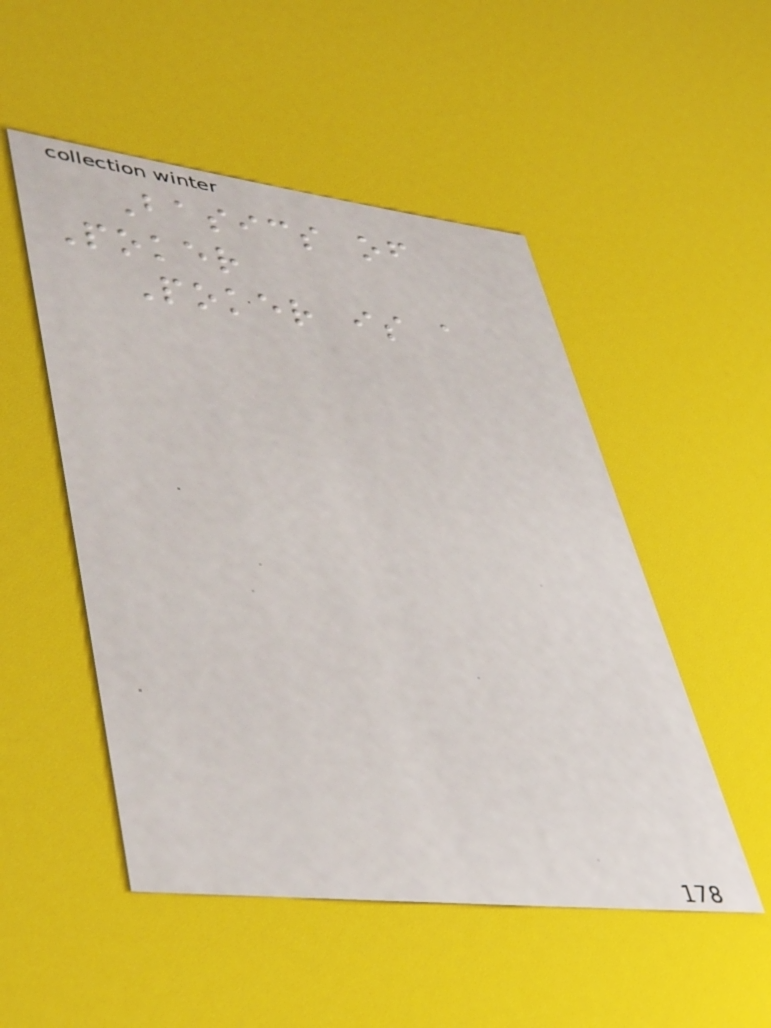Basics of
Poker
Poker is a
